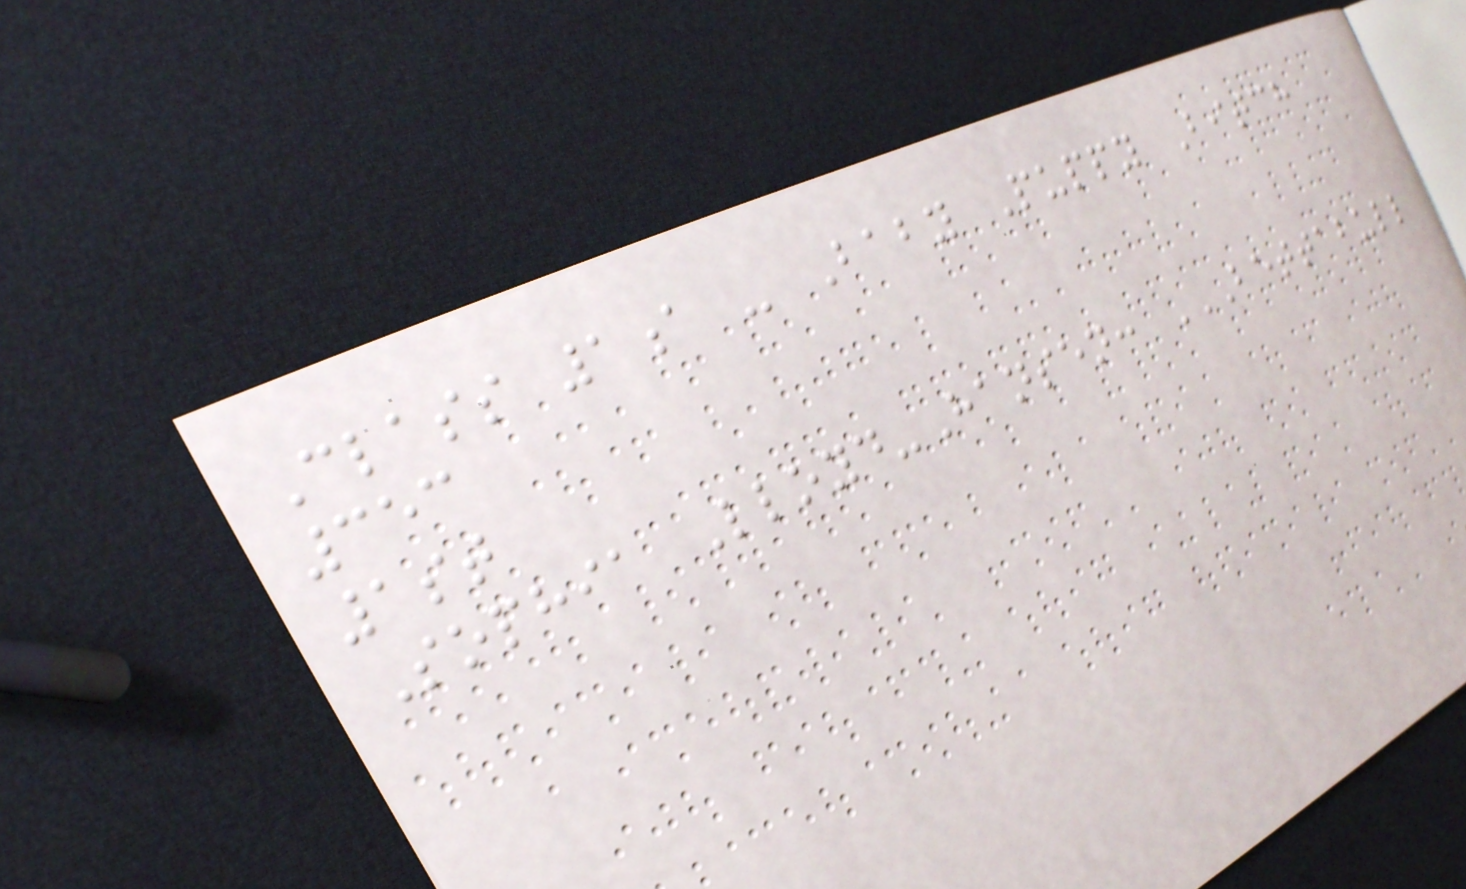Class 1a - Baby Puppy Bitch
353
1st
Sophia Lloyd-Hansen: BETTABULL
